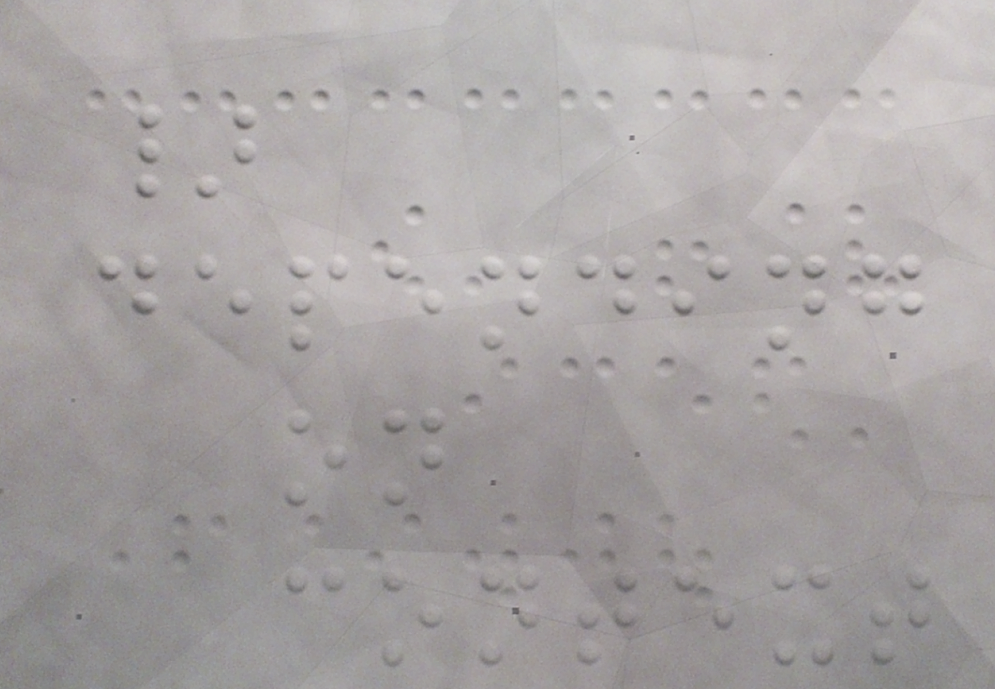}
depending
on
context
